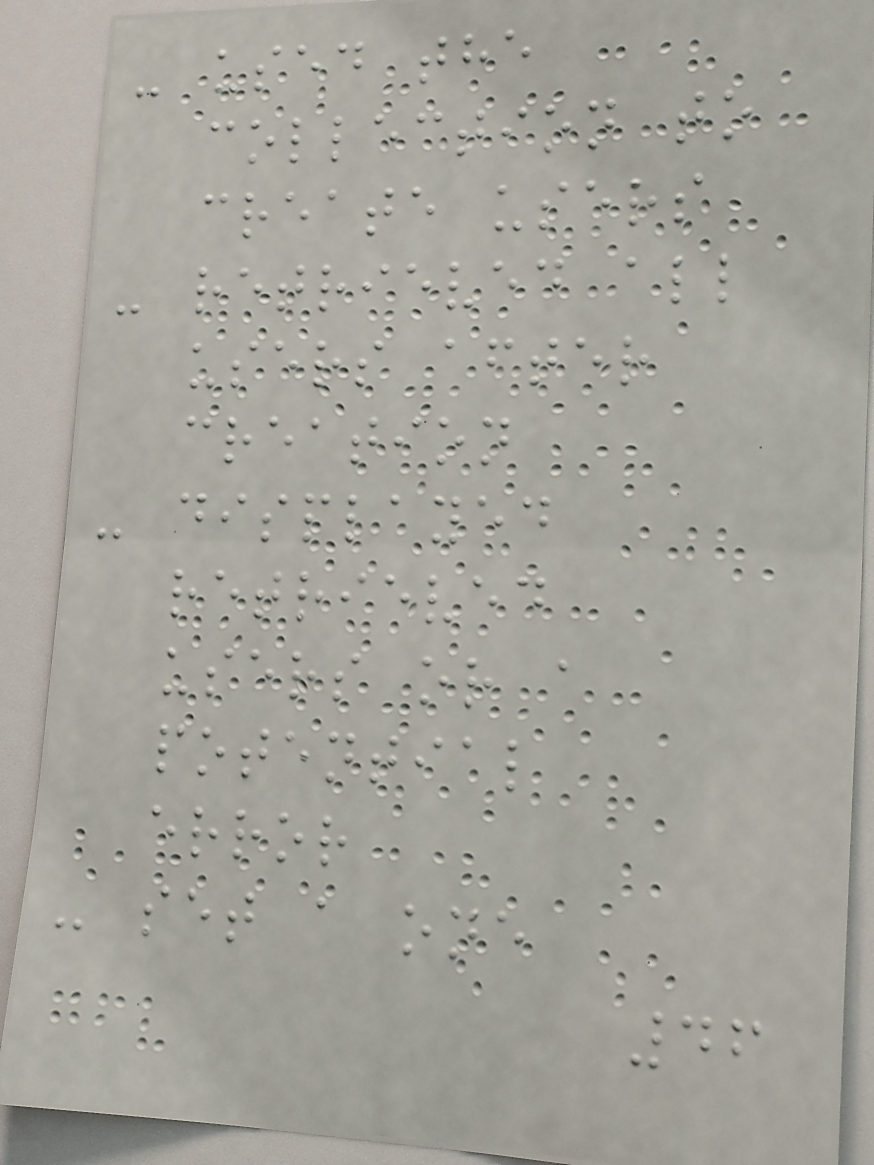- used the
collection to
create users
- retrieved all
users after
creation
- displayed
retrieved
users or a
potential
error
- set a one
46
